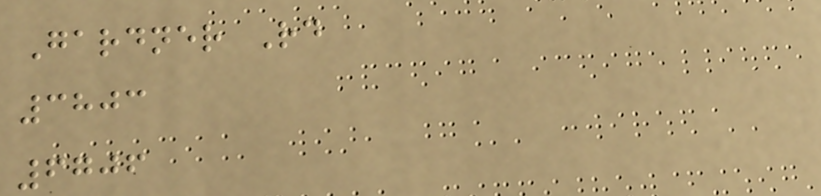Gardner Rd
3803
6706
